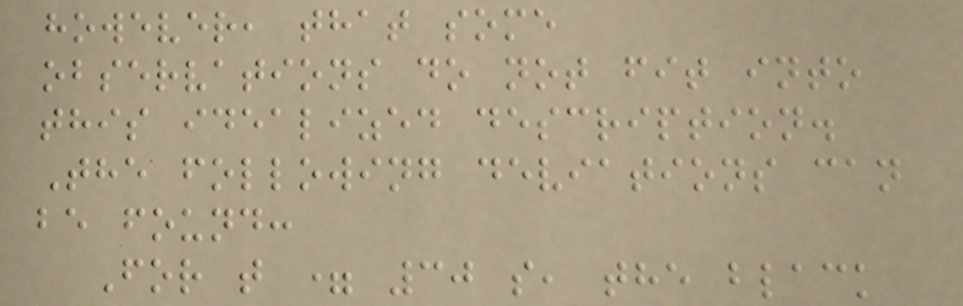however, that some
observations do not fit into
this idealized description.
The following deviations can
be found:
For t = 30 s, the black
